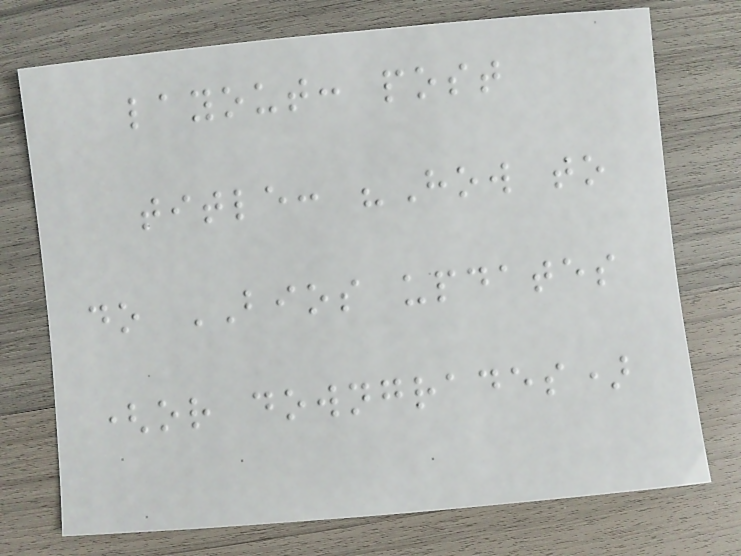layout: post
title: "How to
do BIOS updates
(or downgrades)
